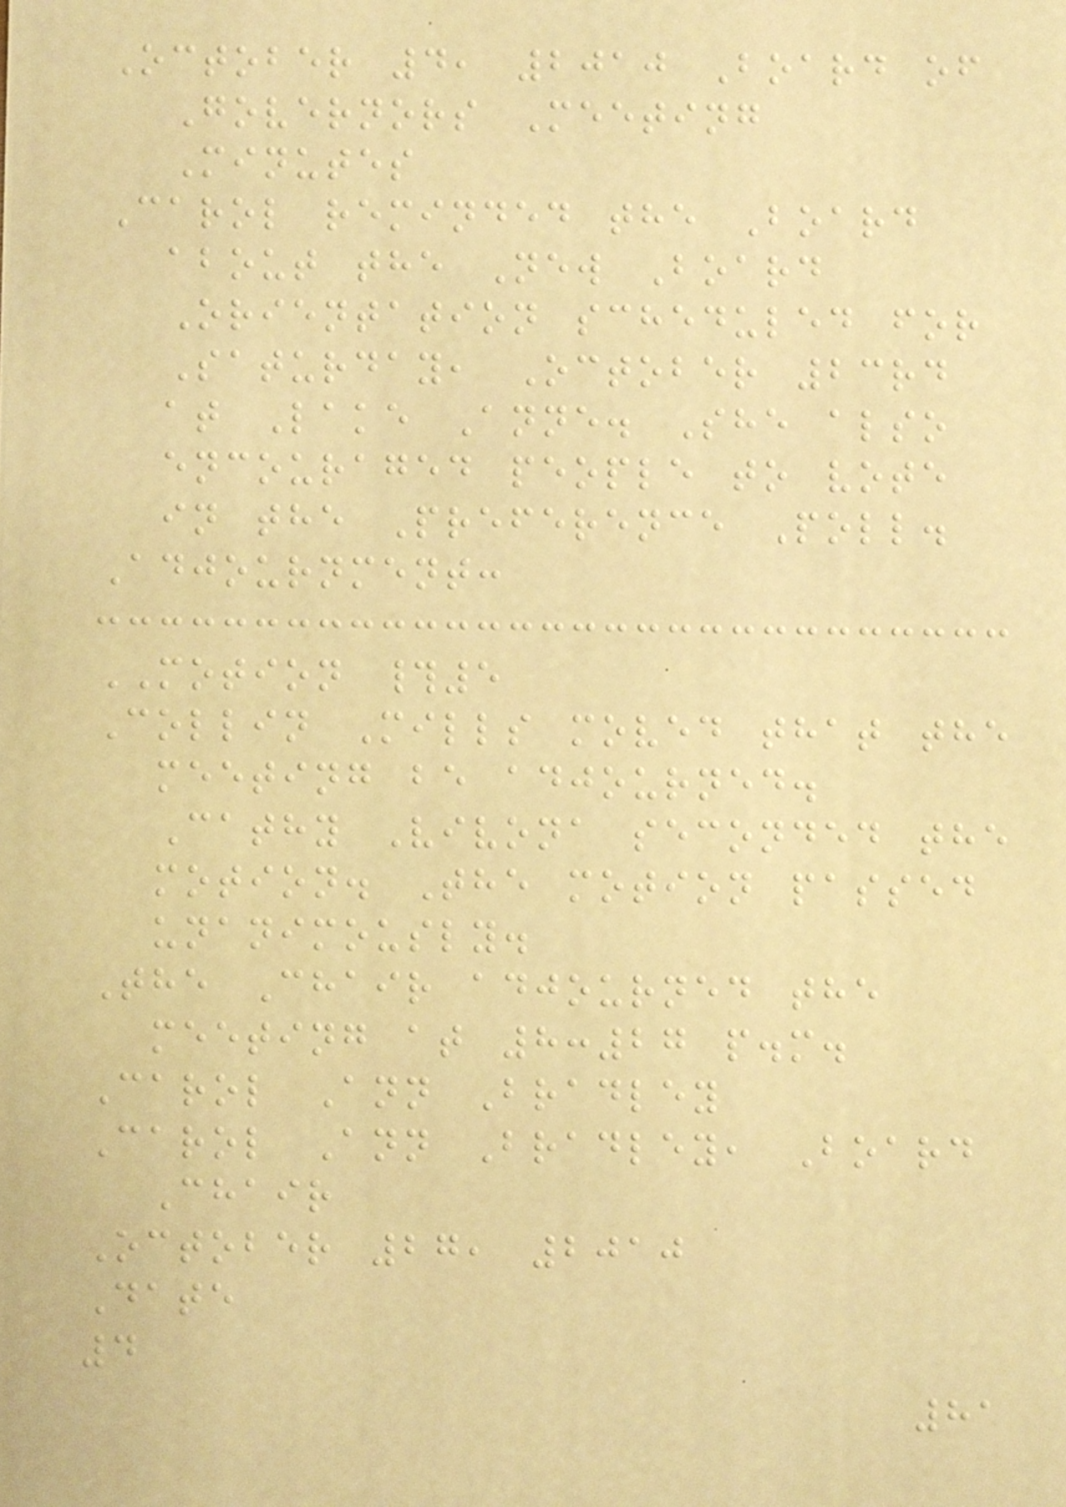October 4, 2010 Board of
Governors Meeting
Minutes
Carol reminded the Board
about the New Board
Orientation scheduled for
Saturday, October 23rd
at Lake Anne. She also
encouraged people to vote
in the Preference Poll.
Adjournment:
MOTION #5
Collin Mills moved that the
meeting be adjourned.
Cathy Vivona seconded the
motion. The motion passed
unanimously.
The Chair adjourned the
meeting at 8:27 p.m.
Carol Ann Bradley
Carol Ann Bradley, Board
Chair
October 27, 2010
Date
4
81
